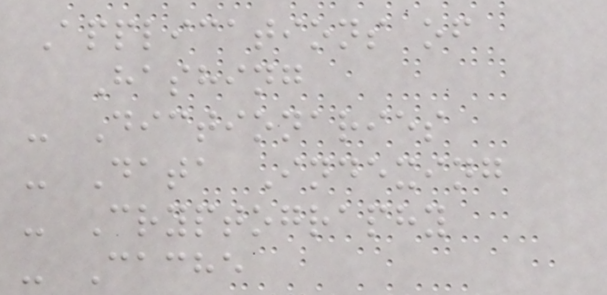Applications of
Hashing
- Dictionaries
- Data Indexing
- Cryptography
- Cache
